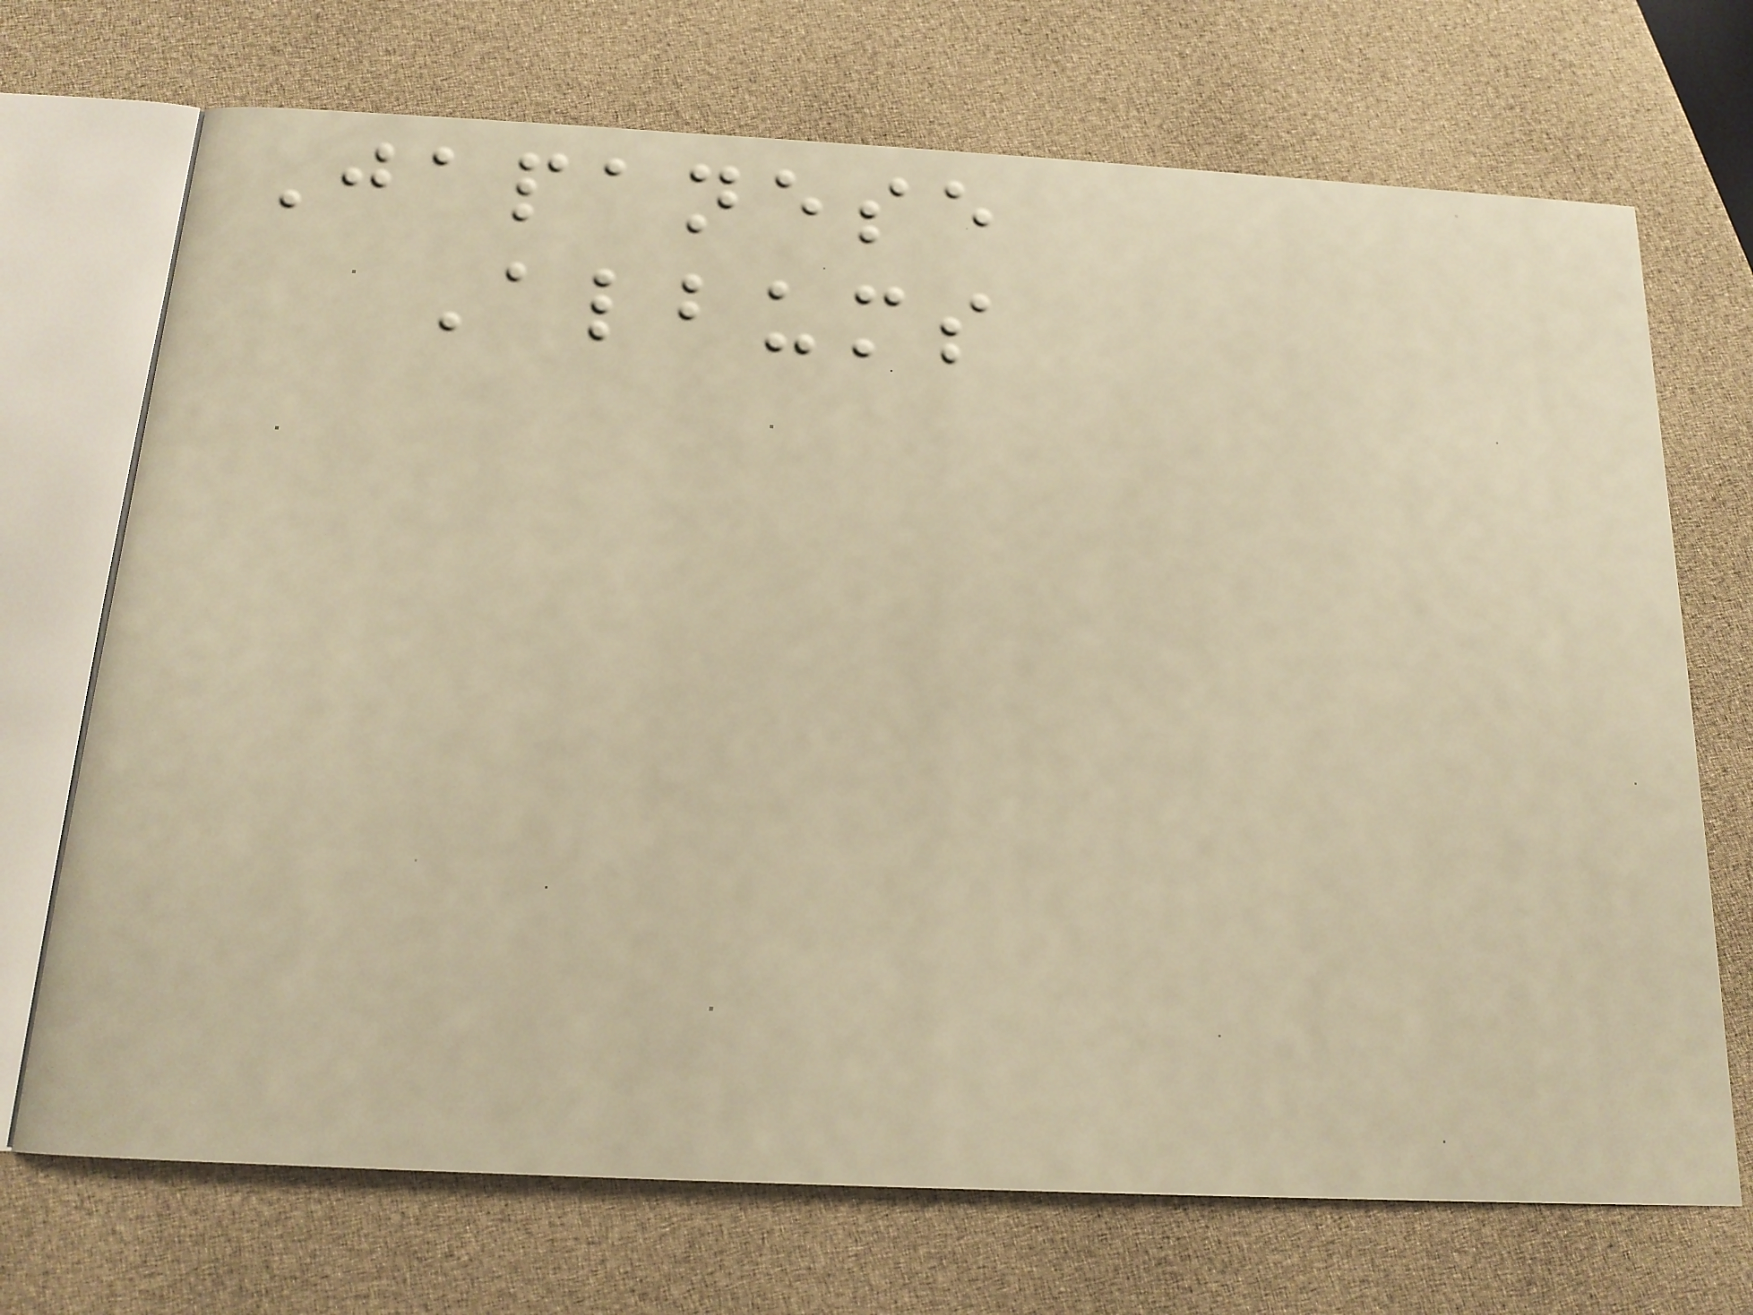Japanese
Albums
